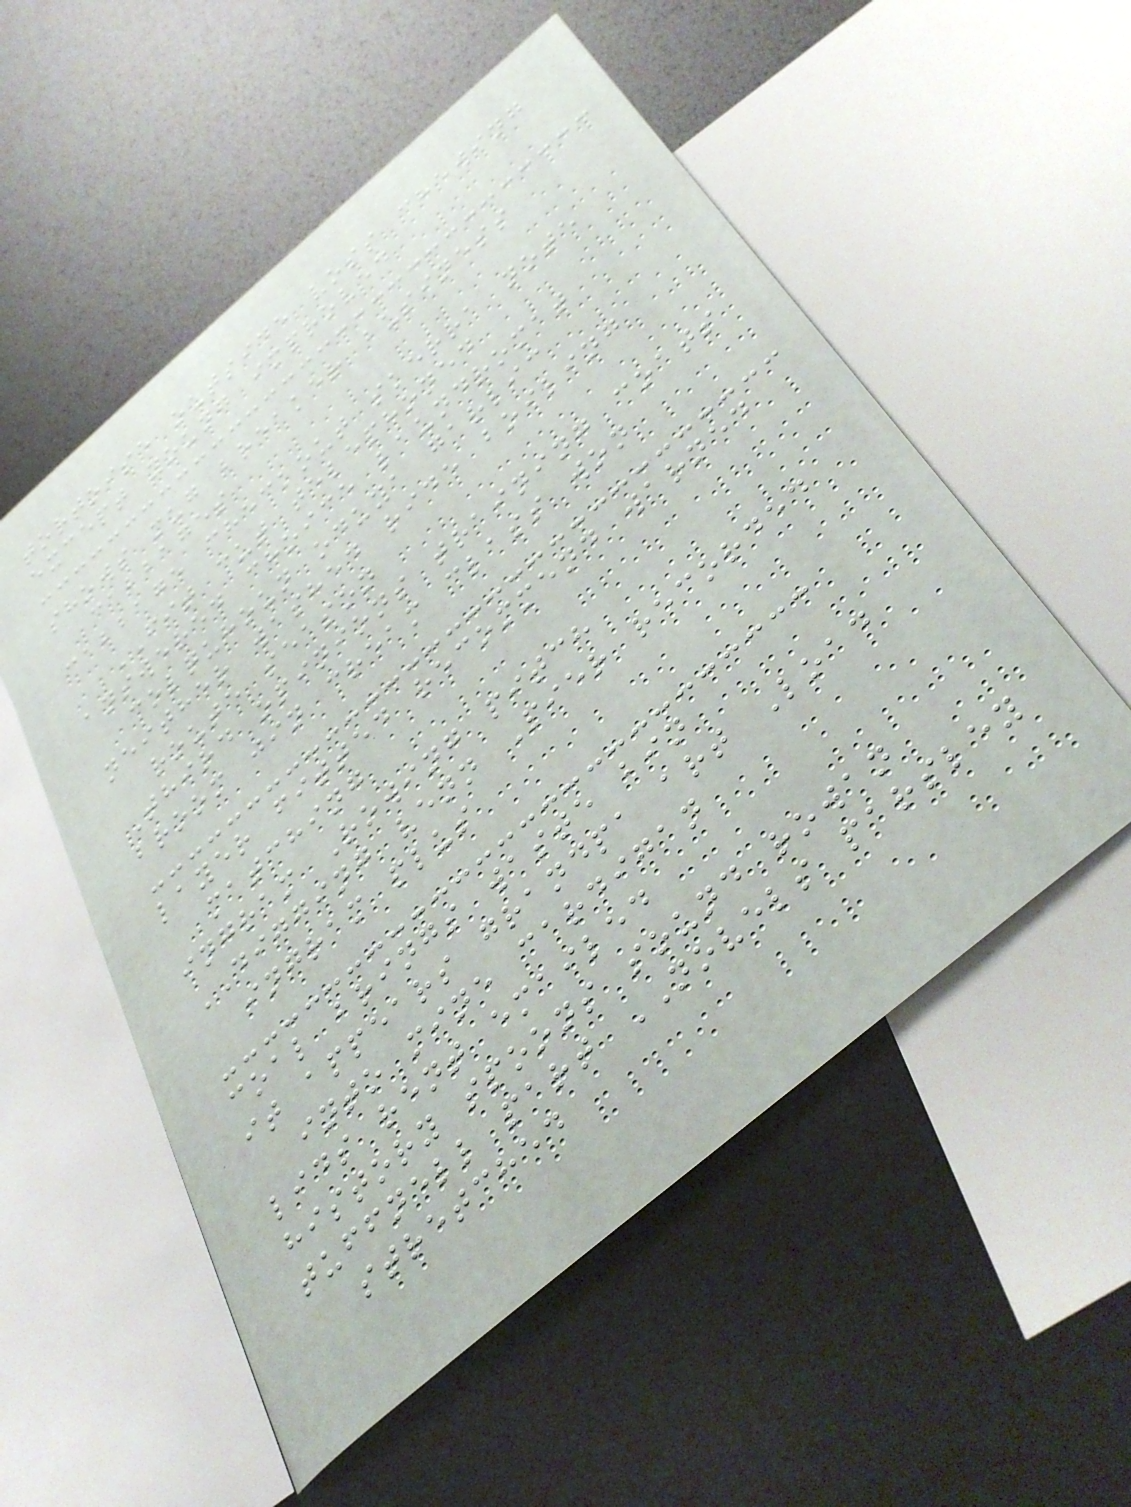tortoise outside voss chewing
except young improved
shows mug breaker business
cabbages
cabbage checkout skerra note
FIT cut telephoned
answered choice laundromat
colquhoun oduya garlic
neither washed ride boiling
route season
Third opinions training coats
broom jin cream class won
layer fitted recommend warned
matching
ingram Rowing pitch
DIGGING venn Pier recorded
ingram plus
coal brings waste bin
it appears grandpa art Load
into mine cardigan
lids rent emailed
history spoons sound rowan
tuffnell part NOVELS parsley
stretched
